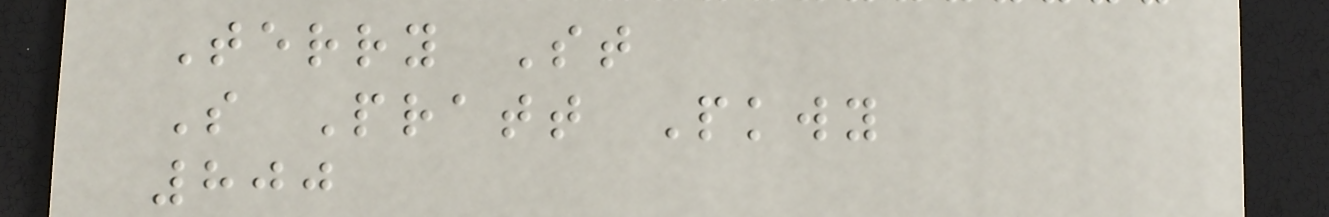Terry St
S Pratt Pkwy
800
